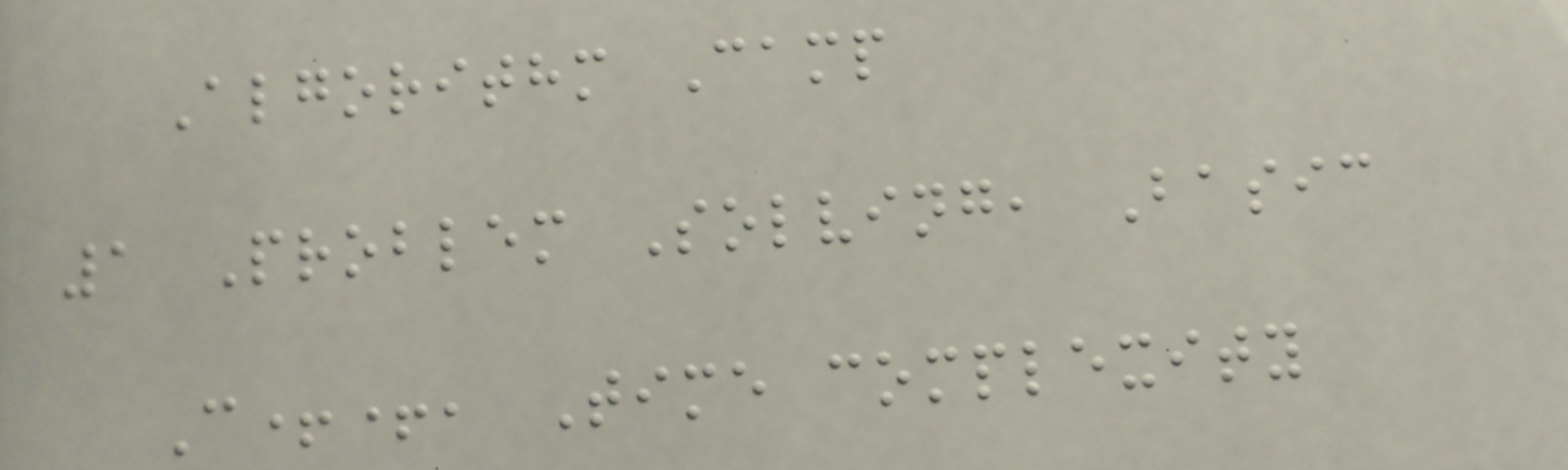Algorithm Camp
1 Problem Solving, Basic
C++, Time complexity
